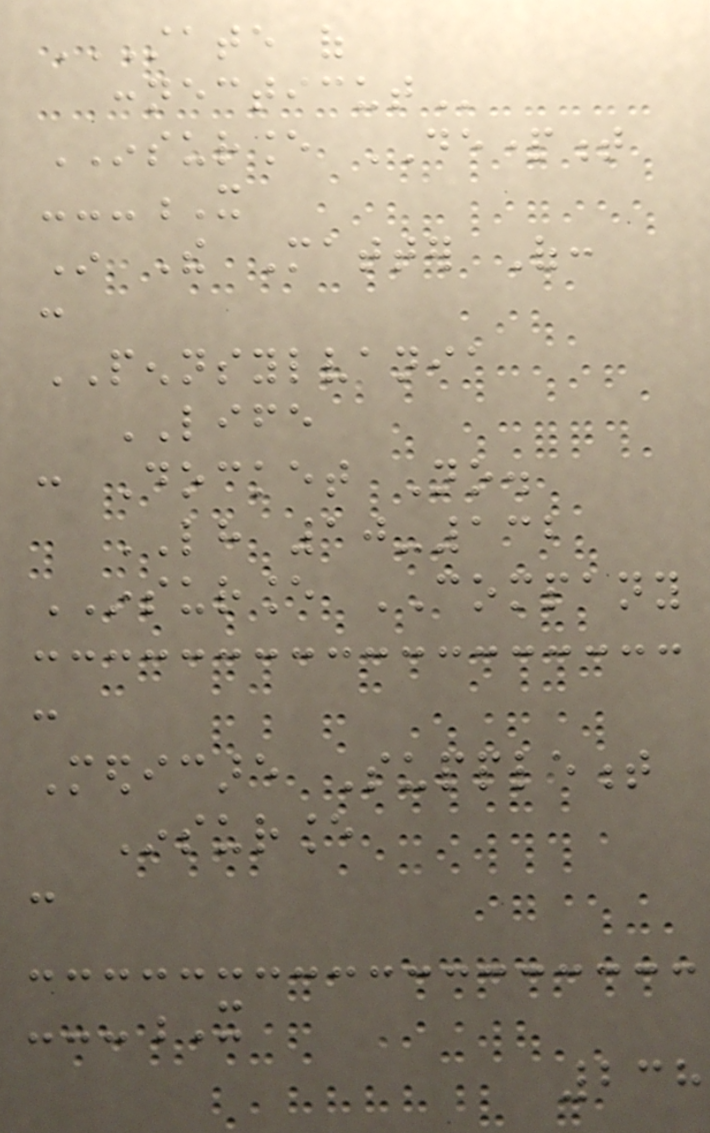STATE OF
CONNECTICUT
INSURANCE DEPARTMENT
---X
In The Matter Of:
:
PENNSYLVANIA
LIFE
: Docket No.
LH 10-132
INSURANCE COMPANY
:
Medicare Supplement
Insurance
:
---X
238
